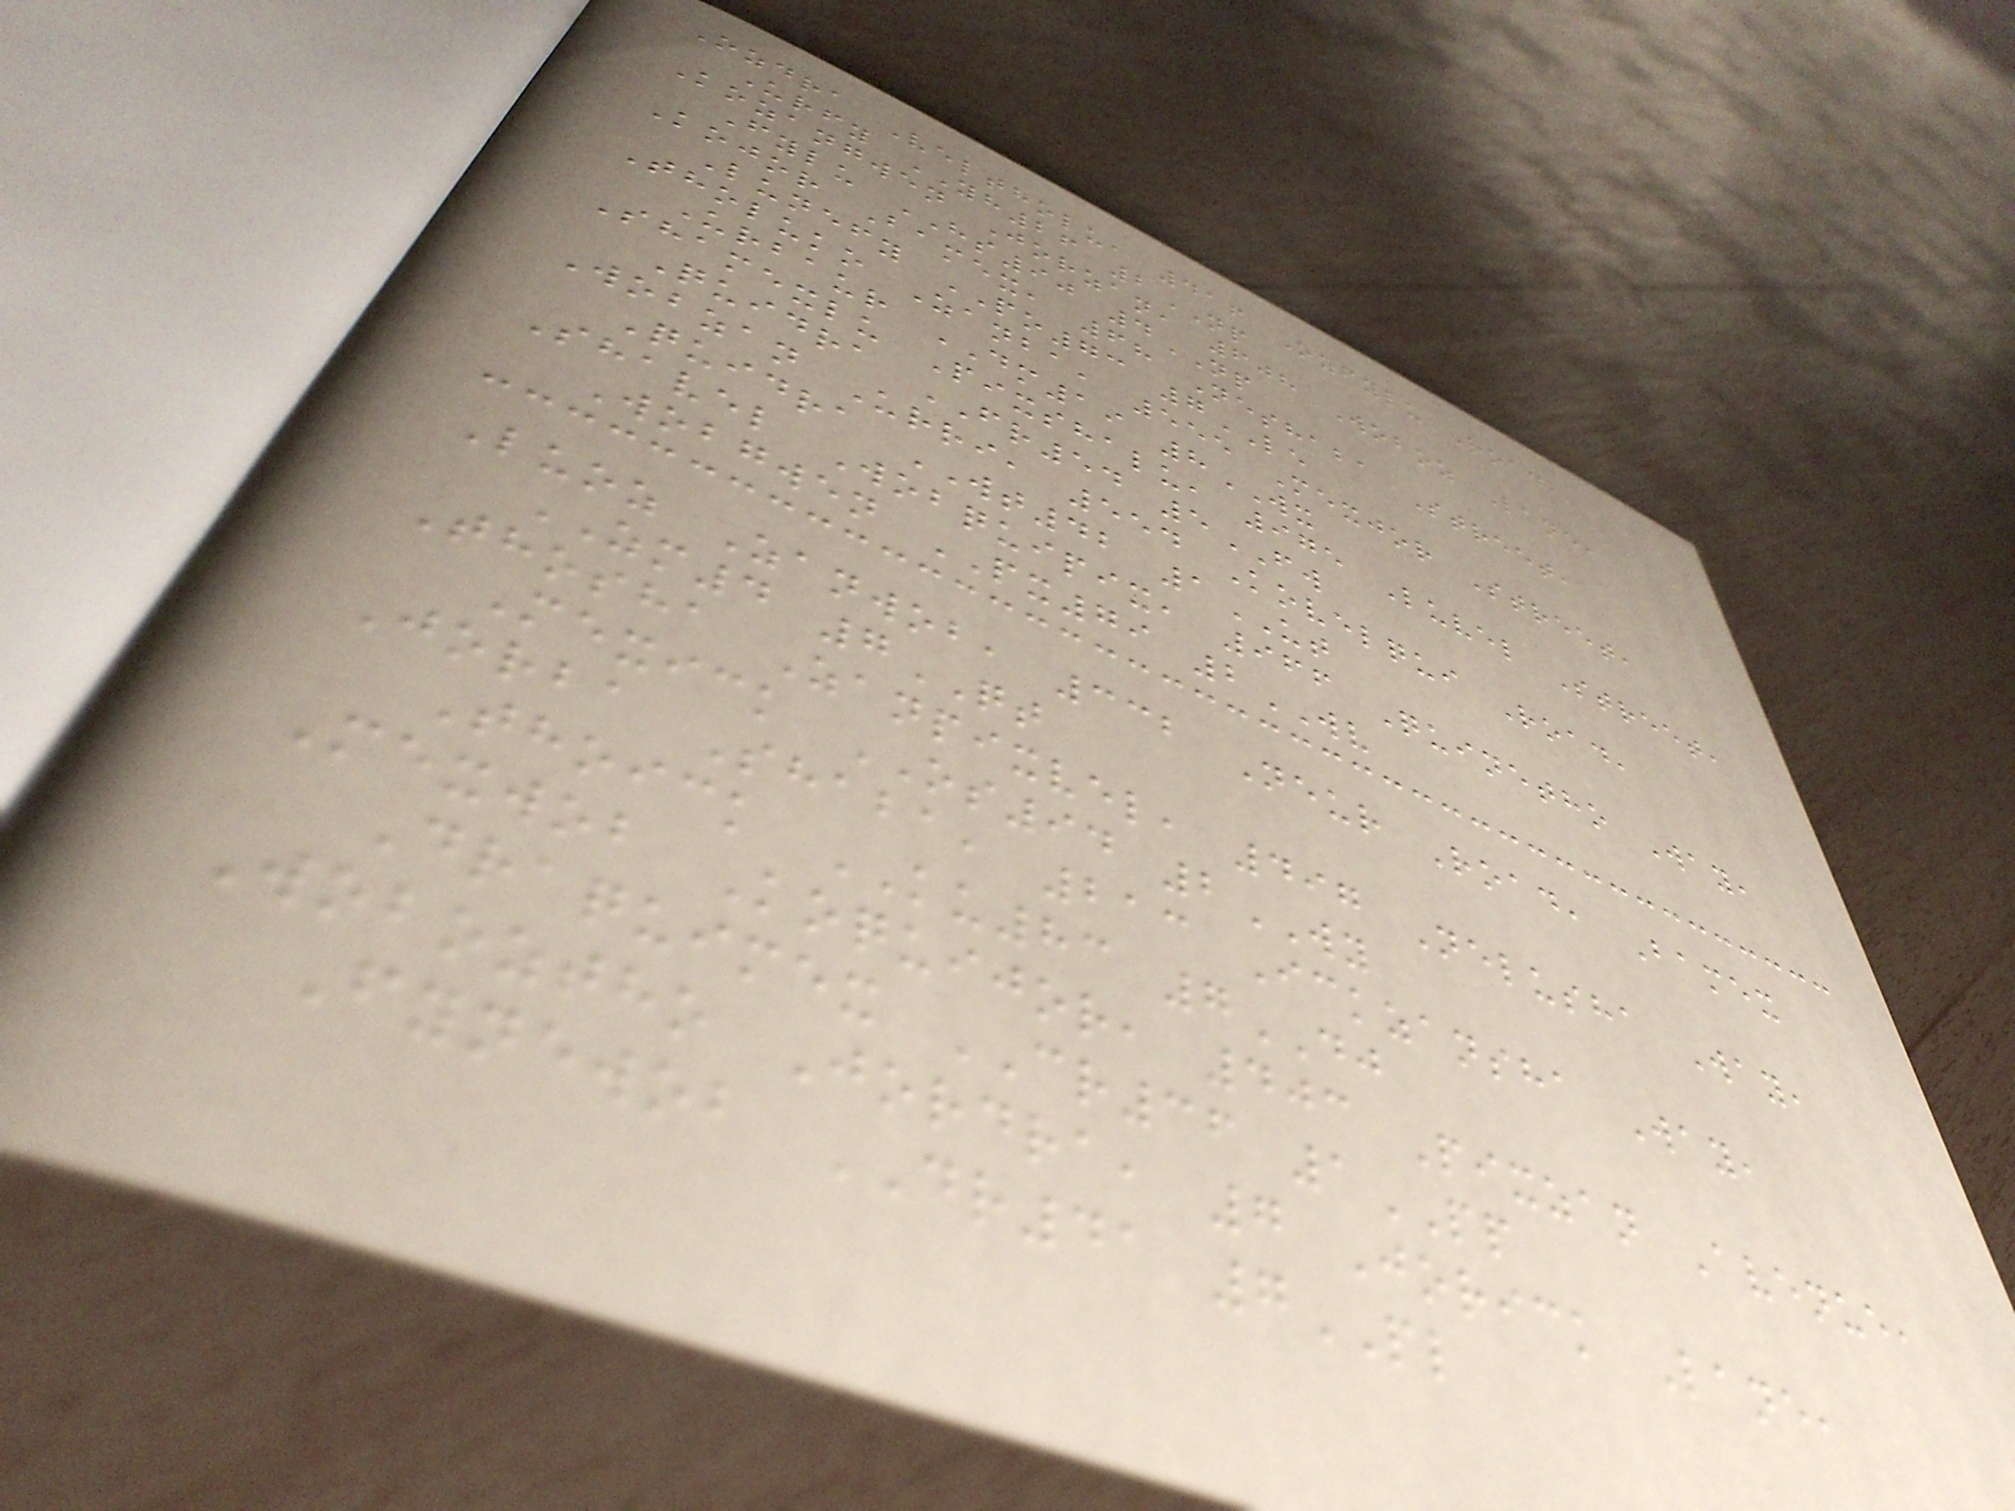Ozdra Veltholu, 416 Ozfylu Road,
Urfy YH26 2NP
Kozangwen Jorzan, 608 Woboz Lane,
Fylu HS90 4NP
Kojor Bamex, 68 Neshaba Street,
Lunefy PO73 7LE
Tholuko Zanba, 555 Mexjor Street,
Urbaur DM19 8WX
Shamexlu Pixshalu, 975 Luvel Street,
Quidra FR54 5FW
Wobzan Urri, 554 Kovelqui Road,
Quidra WT42 1UT
Shavel Wobquipix, 966 Quinetho Way,
Wobgwen PX79 2WV
Luoz Zanwob, 332 Neur Road, Bamex
ZM4 7QT
Thosha Zanpixvel, 497 Nelusha Way,
Mexick OS94 2WY
Jorba Shaba, 213 Ickzansha Way,
Thoick KU83 7DJ
Mexwob Koquijor, 403 Pixzan Avenue,
Draquimex CR36 1PP
Woboztho Jordra, 7 Jorick Lane,
Fynewob DR41 7PL
